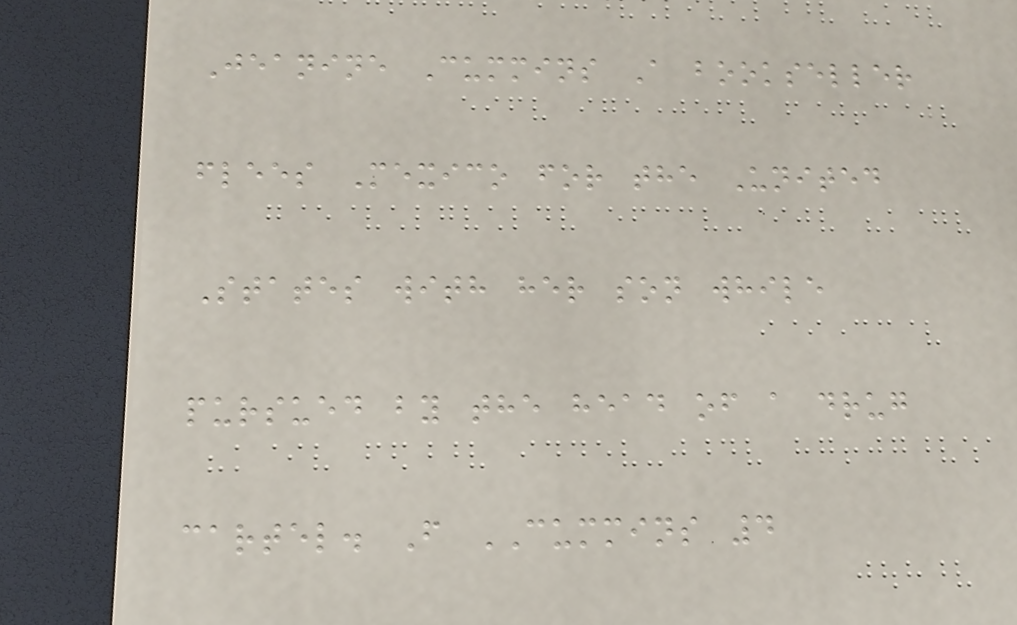Jeanine Cummins A bookseller
flees Mexico for the United
States with her son while
pursued by the head of a drug
cartel. F CUMMINS 4
